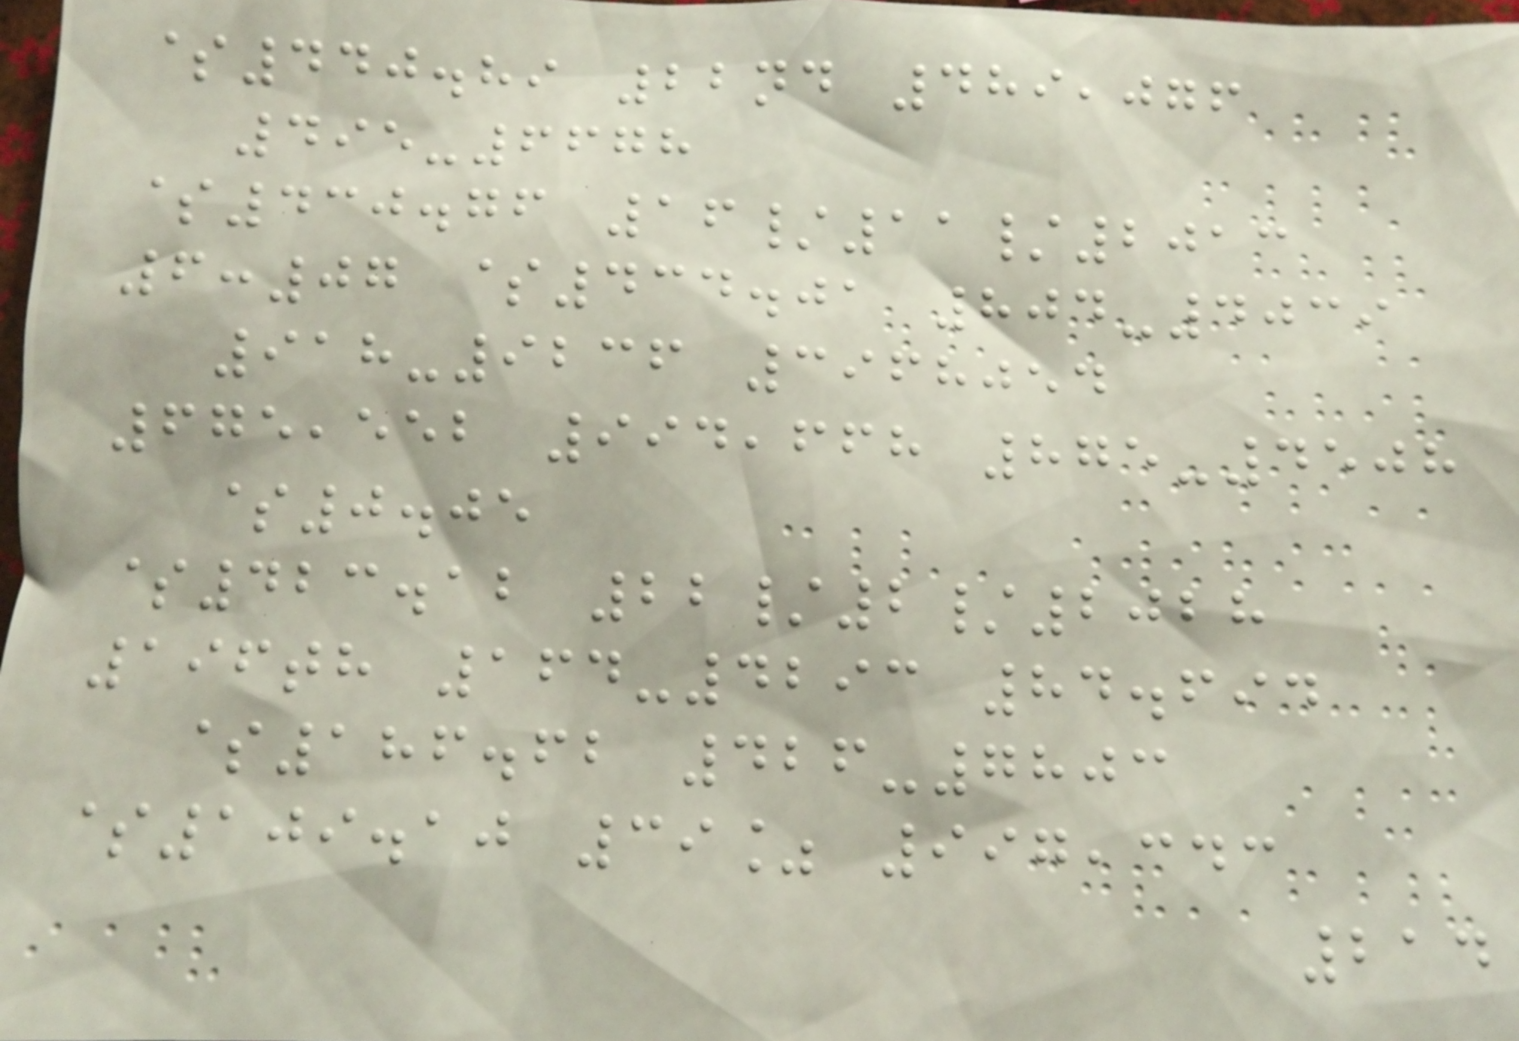$440.89 22nd 489,076
495-6678
$430.76 16/11/2013
6:07 $434.01 804-4039
918-9236 3968054
675,552 994,668 875-4508
$0.05
$423.12 22/2/2028
196th 164-4293 84.694
$186.62 426-7803
$109.10 39% 997,343
214
